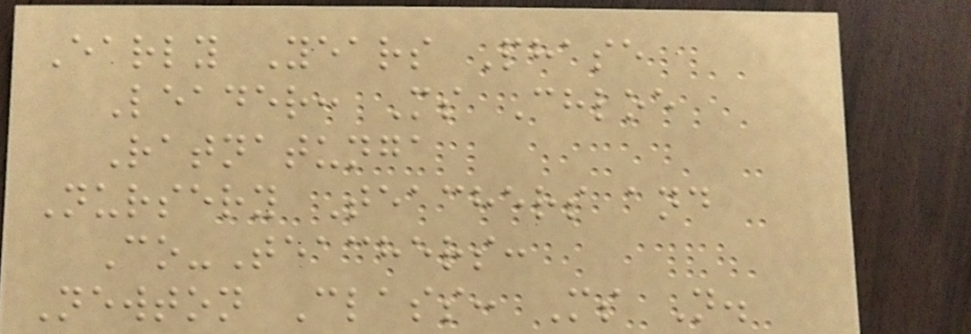Early Years Phase
Leader: Ms Chloe
Ratnatunga
Nursery Teachers and
Co-Teachers:
Newton Class: Ms N.
